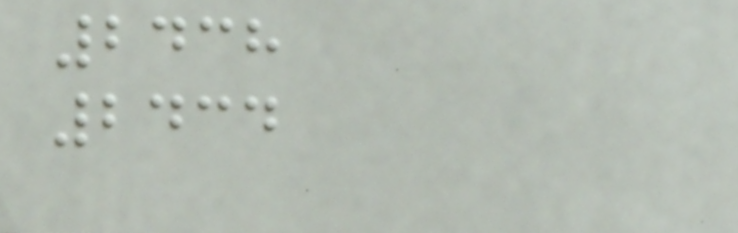2438
2434
